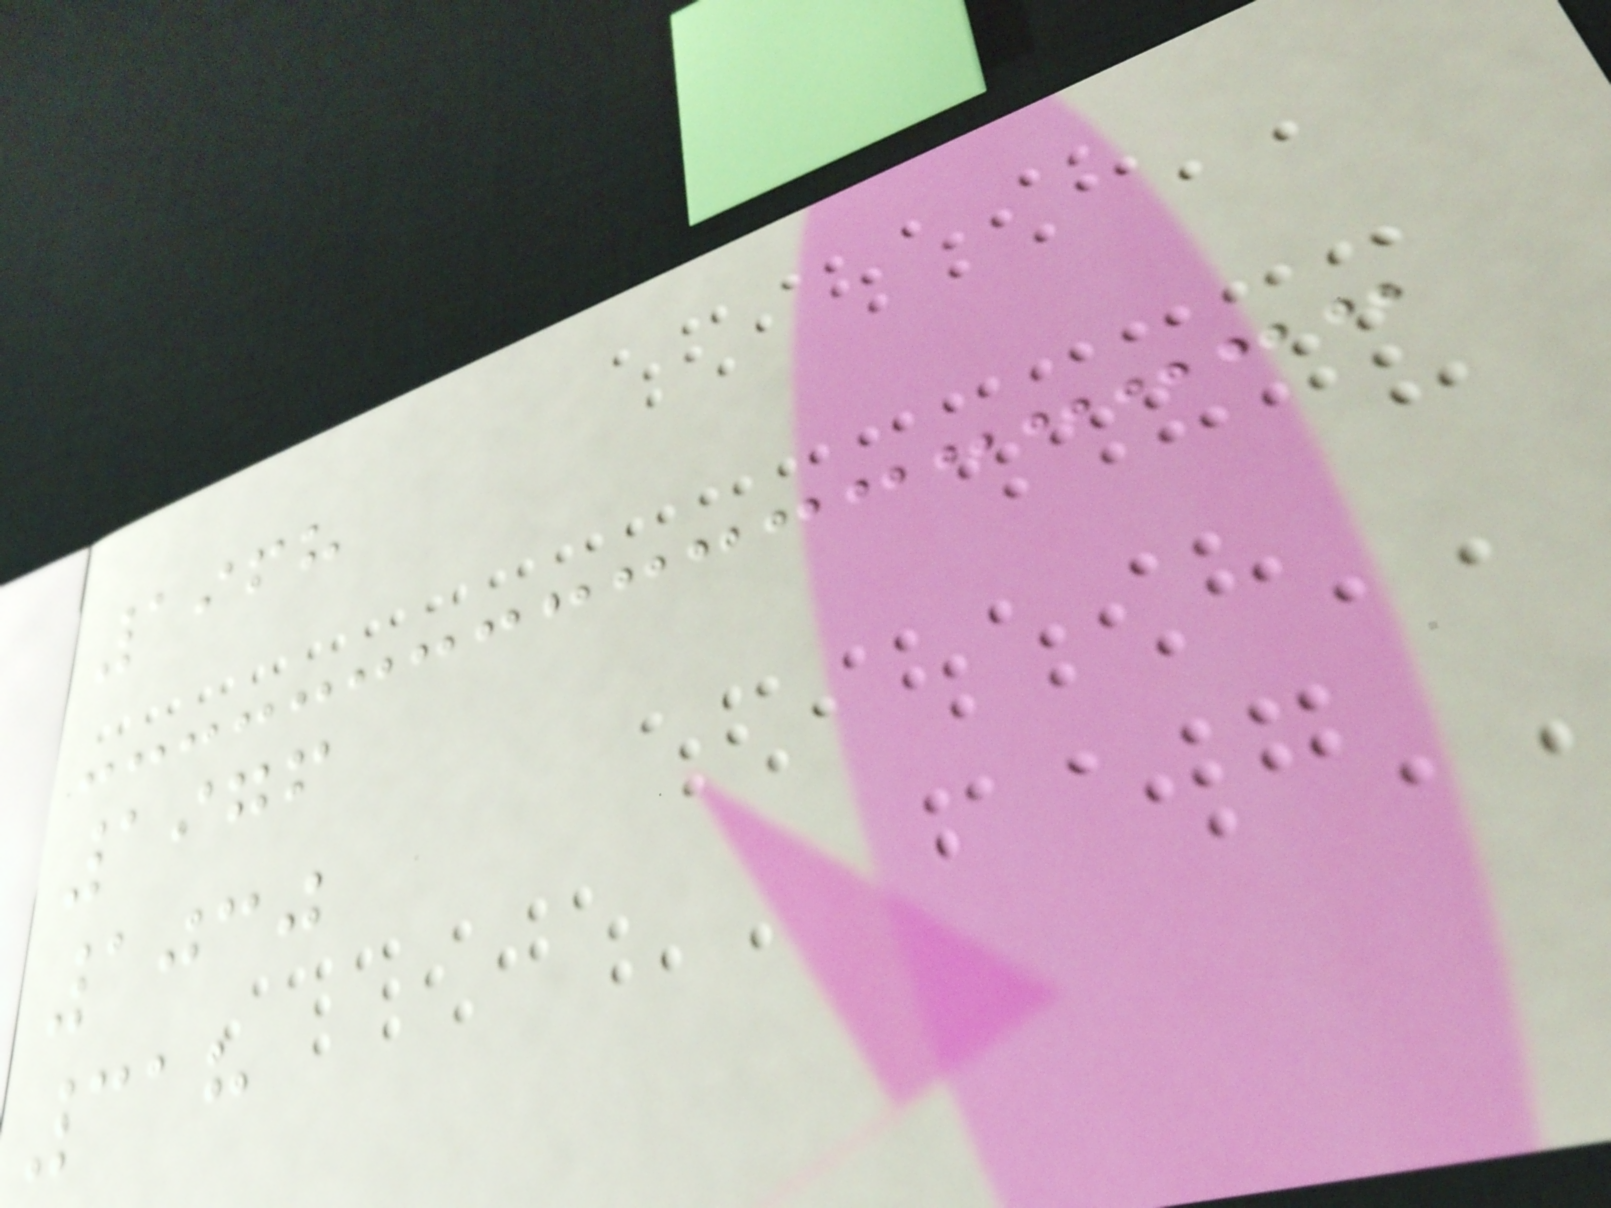1968
1976
1030
318
